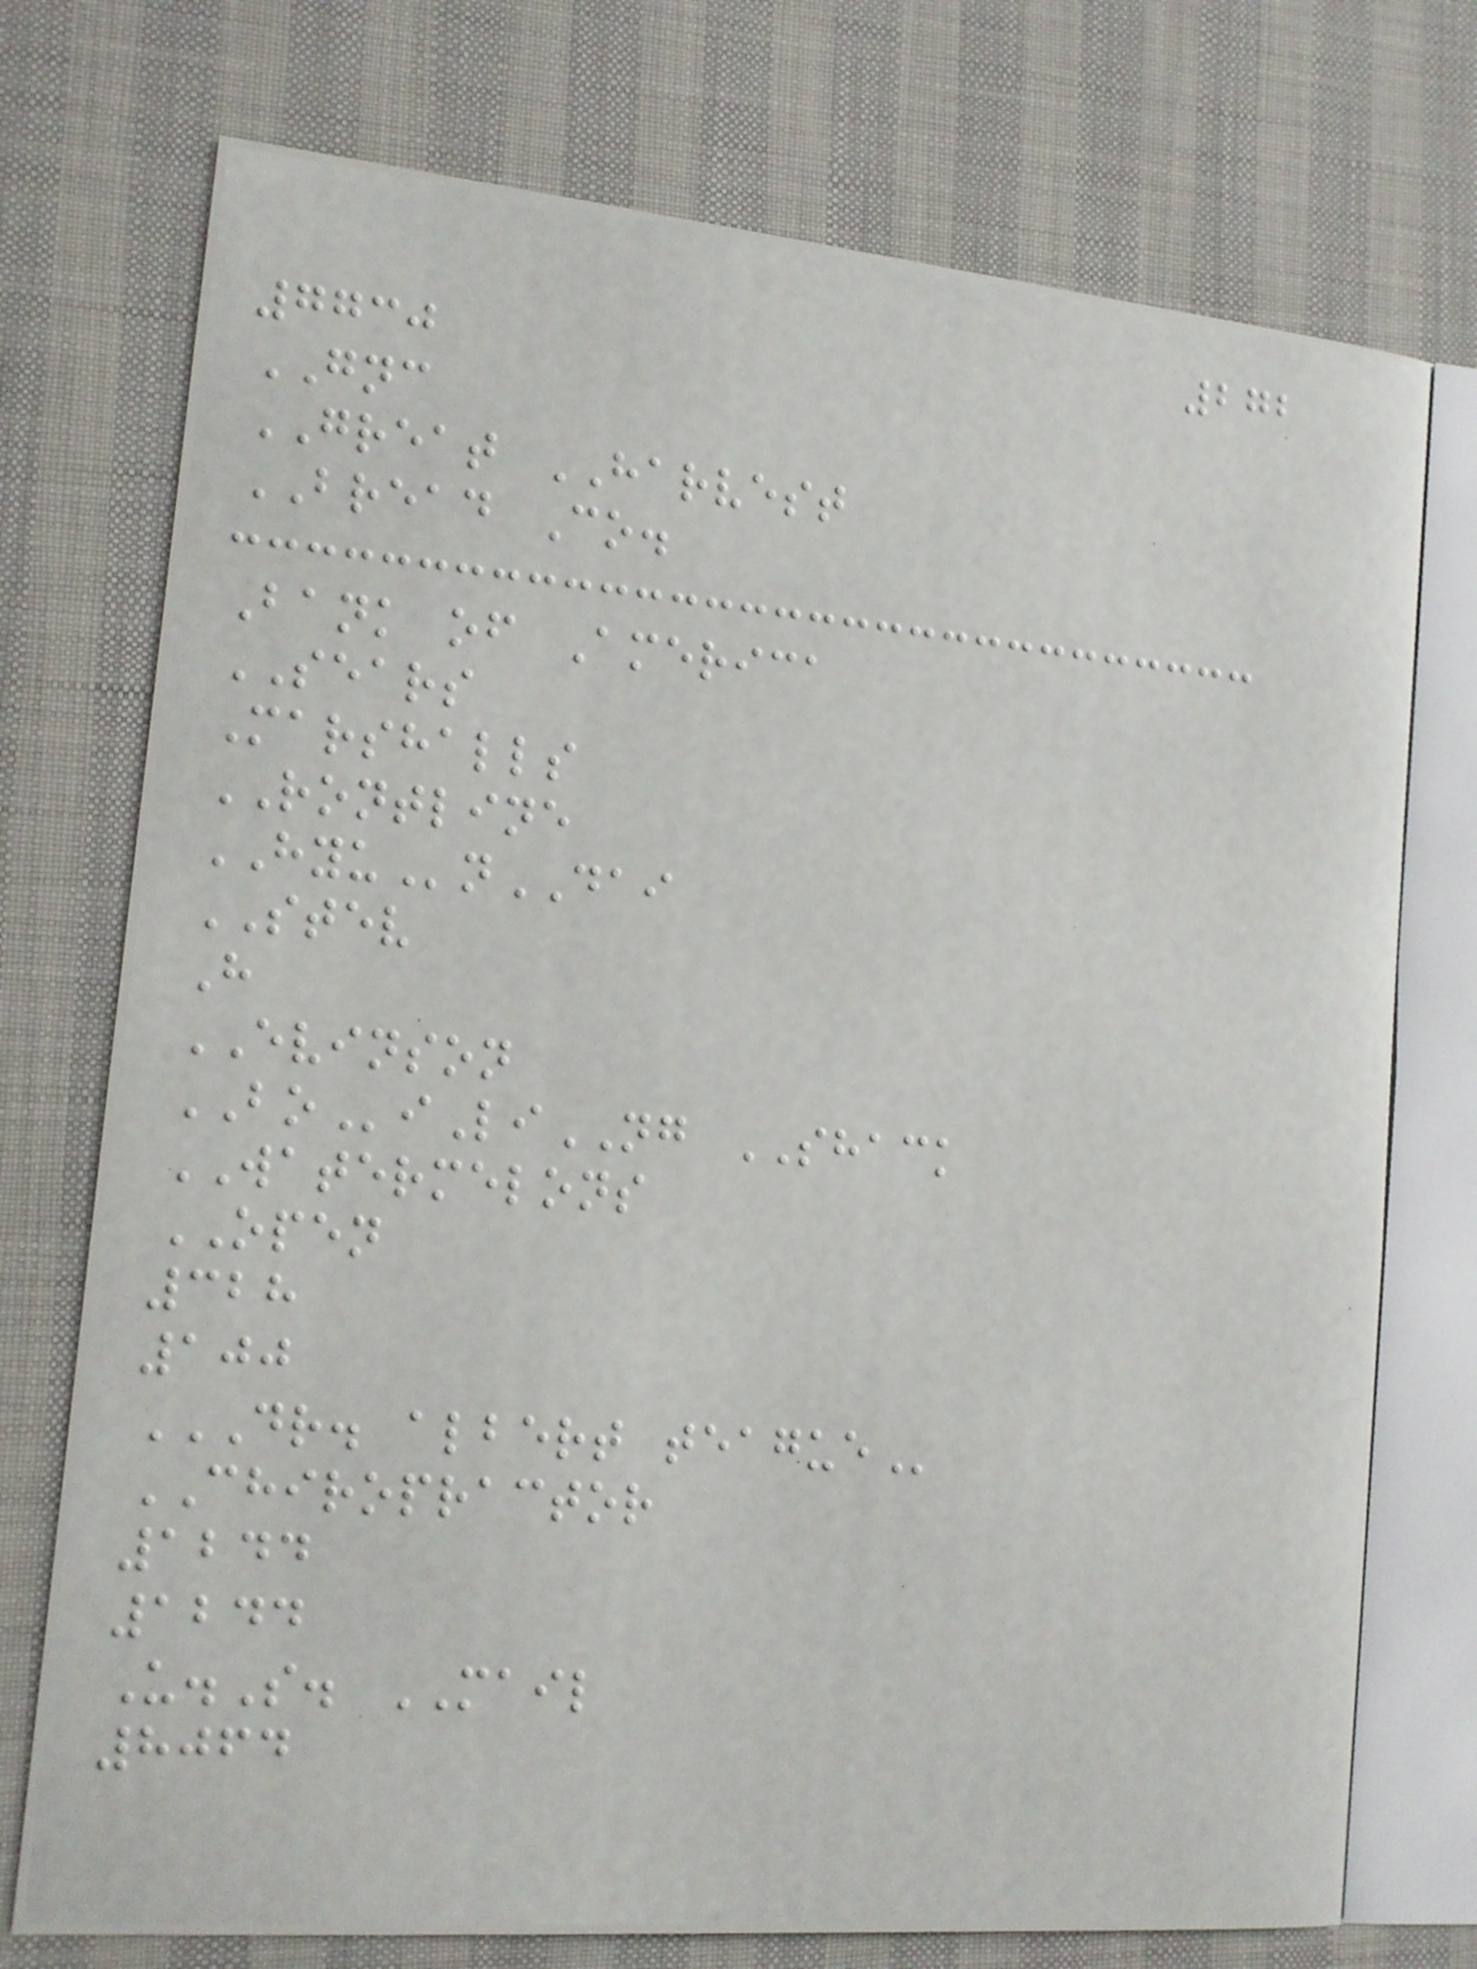272
7730
GNC
GREAT HARVEST
BREAD Co.
Bank of America
SEARS
Marshalls
RONTLINE
HYUnDAI
STEV
H
EVINSON
BOiLiNG SHACK
WATERMELONS
OPEN
328
100
DR. ALBERT TEAGUE
CHIROPRACTOR
1244
1244
U.S. MAIL
8064
